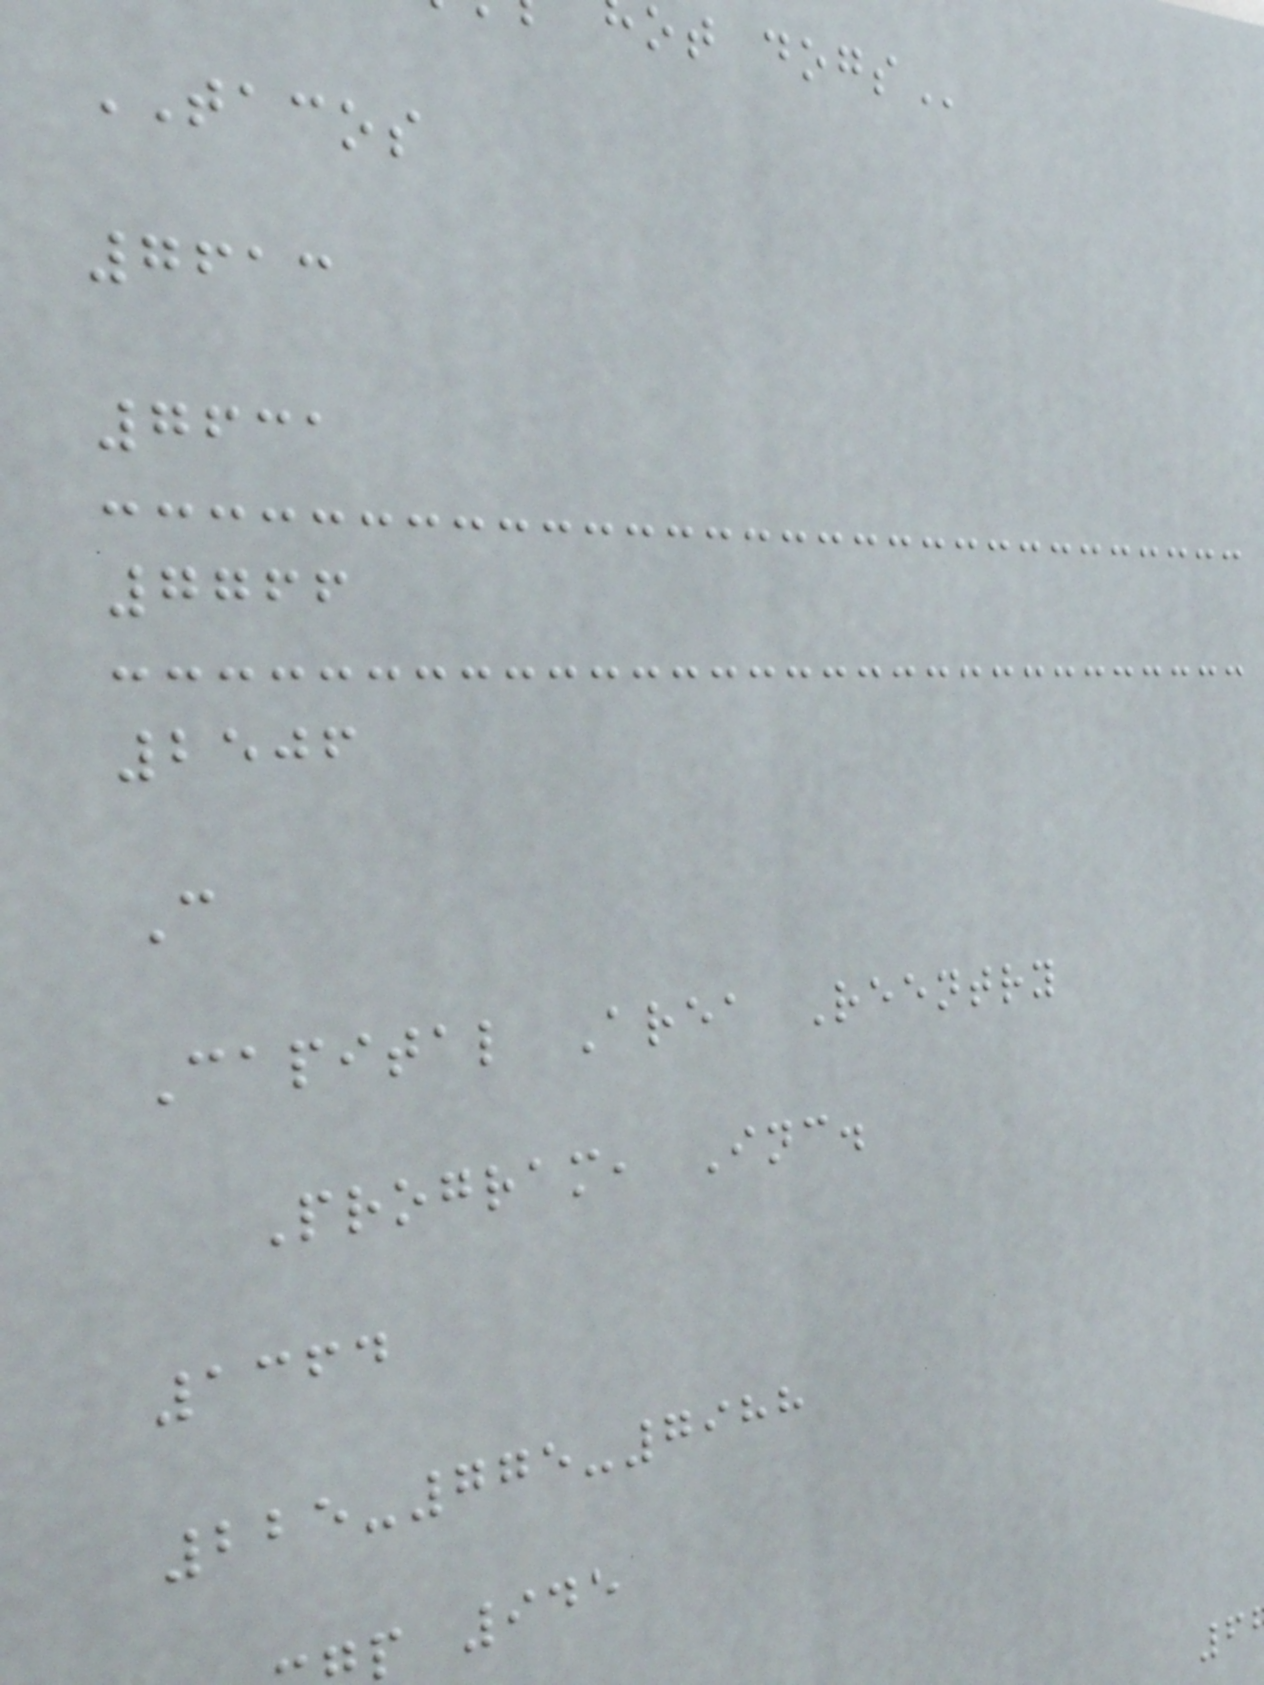TACOS
7613
7631
7766
2506
C
Capital Area Reentry
Program, Inc.
1364
225-775-7988
p 945
